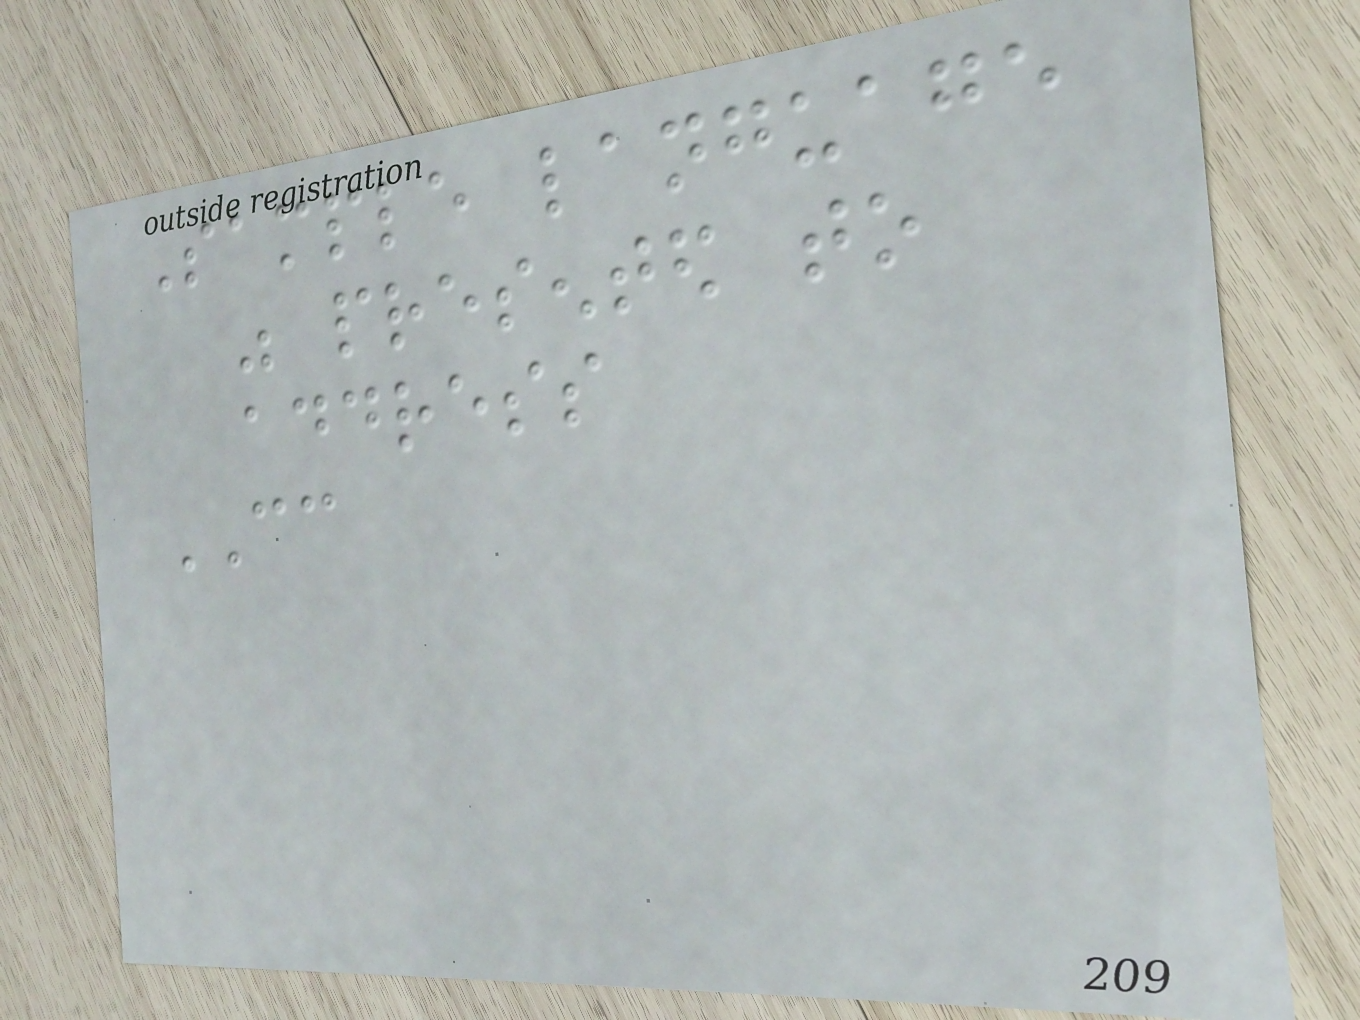Sample language
was presented to
address
CC
